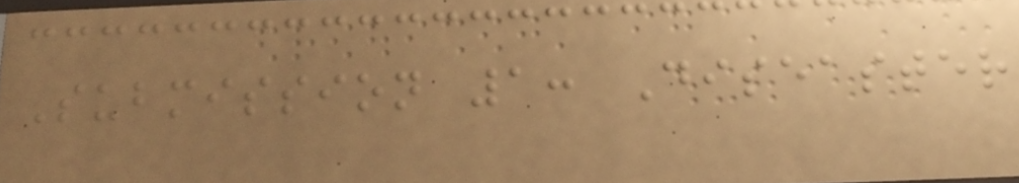Submission 1: Diseaster
